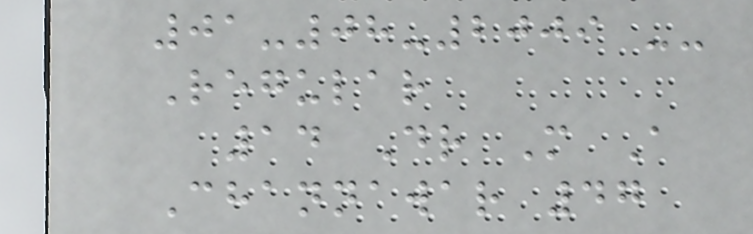01-08-2009 --
Regular
14 Dr M A
Channawar 47
